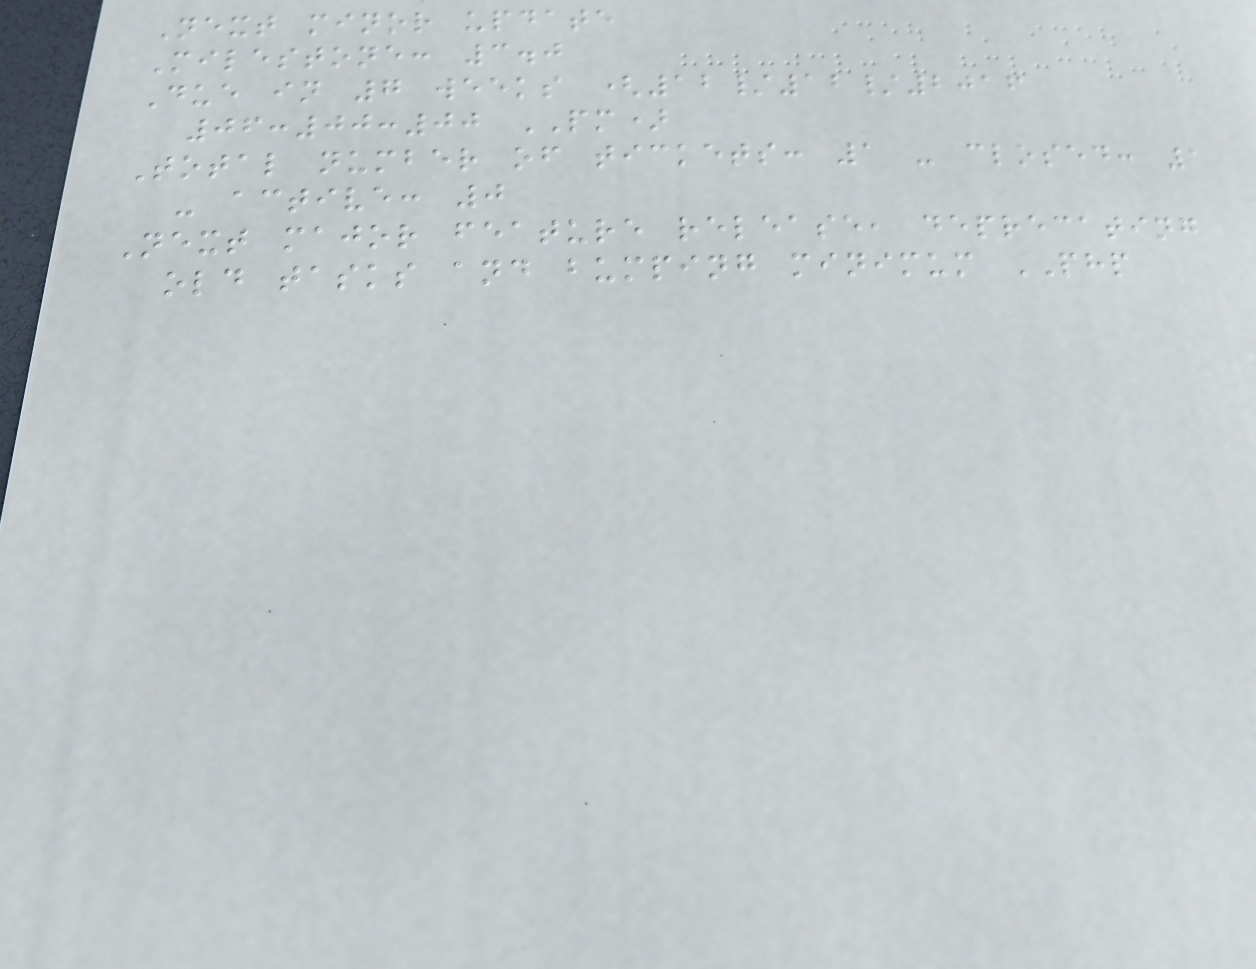Next minor update
Milestone: 3.0
Due in 7 weeks (12/12/2016
06:00:00 PM)
Total number of tickets: 1 - closed: 1
- active: 0
Next major feature release, deprecating
old tasks and bumping minimum PHP
